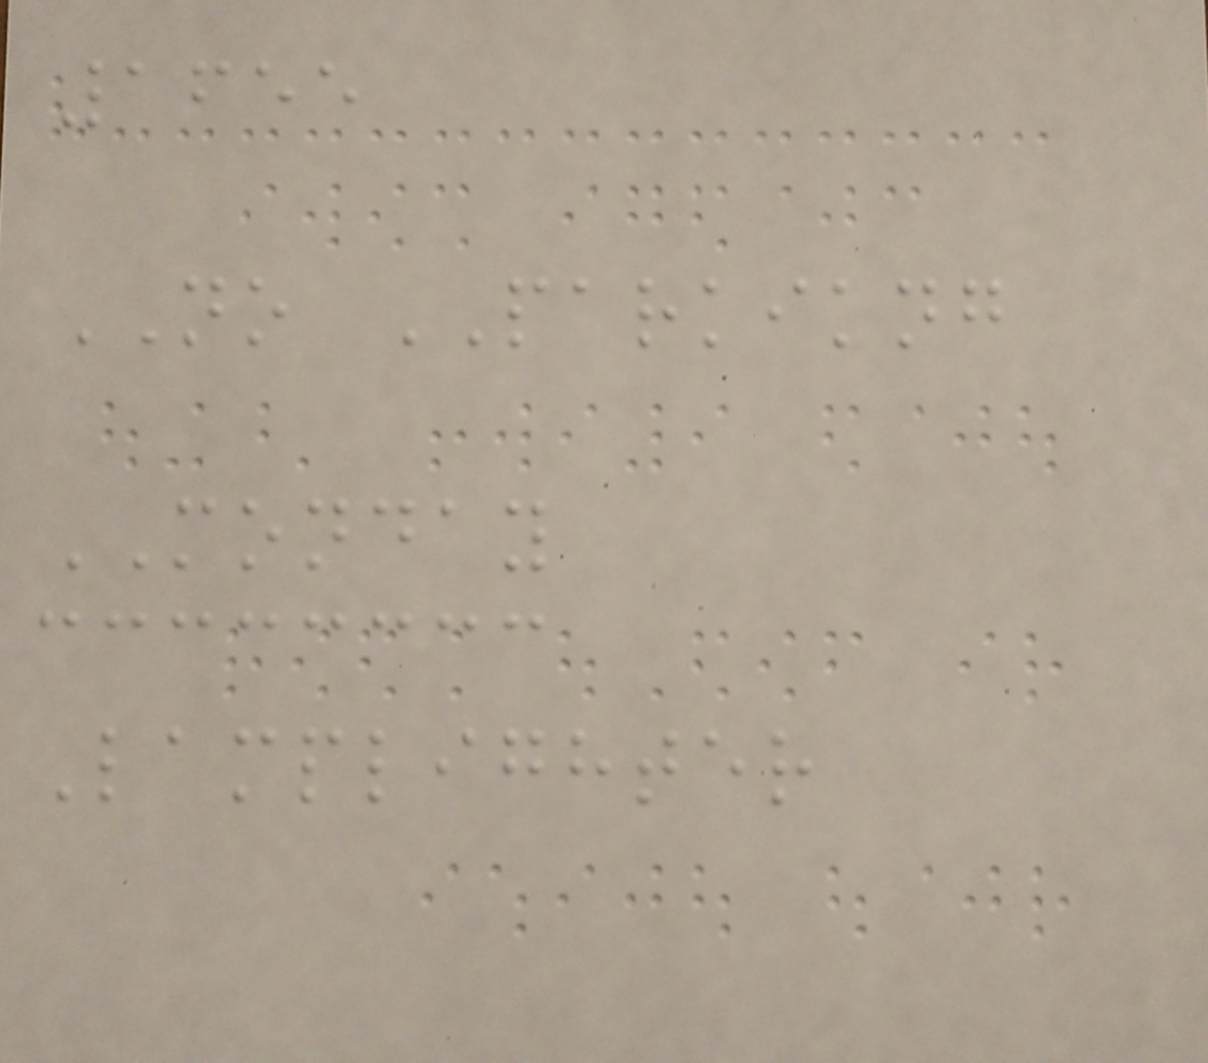1655
NO PARKIKNG
MONDAY
Lamplighter
